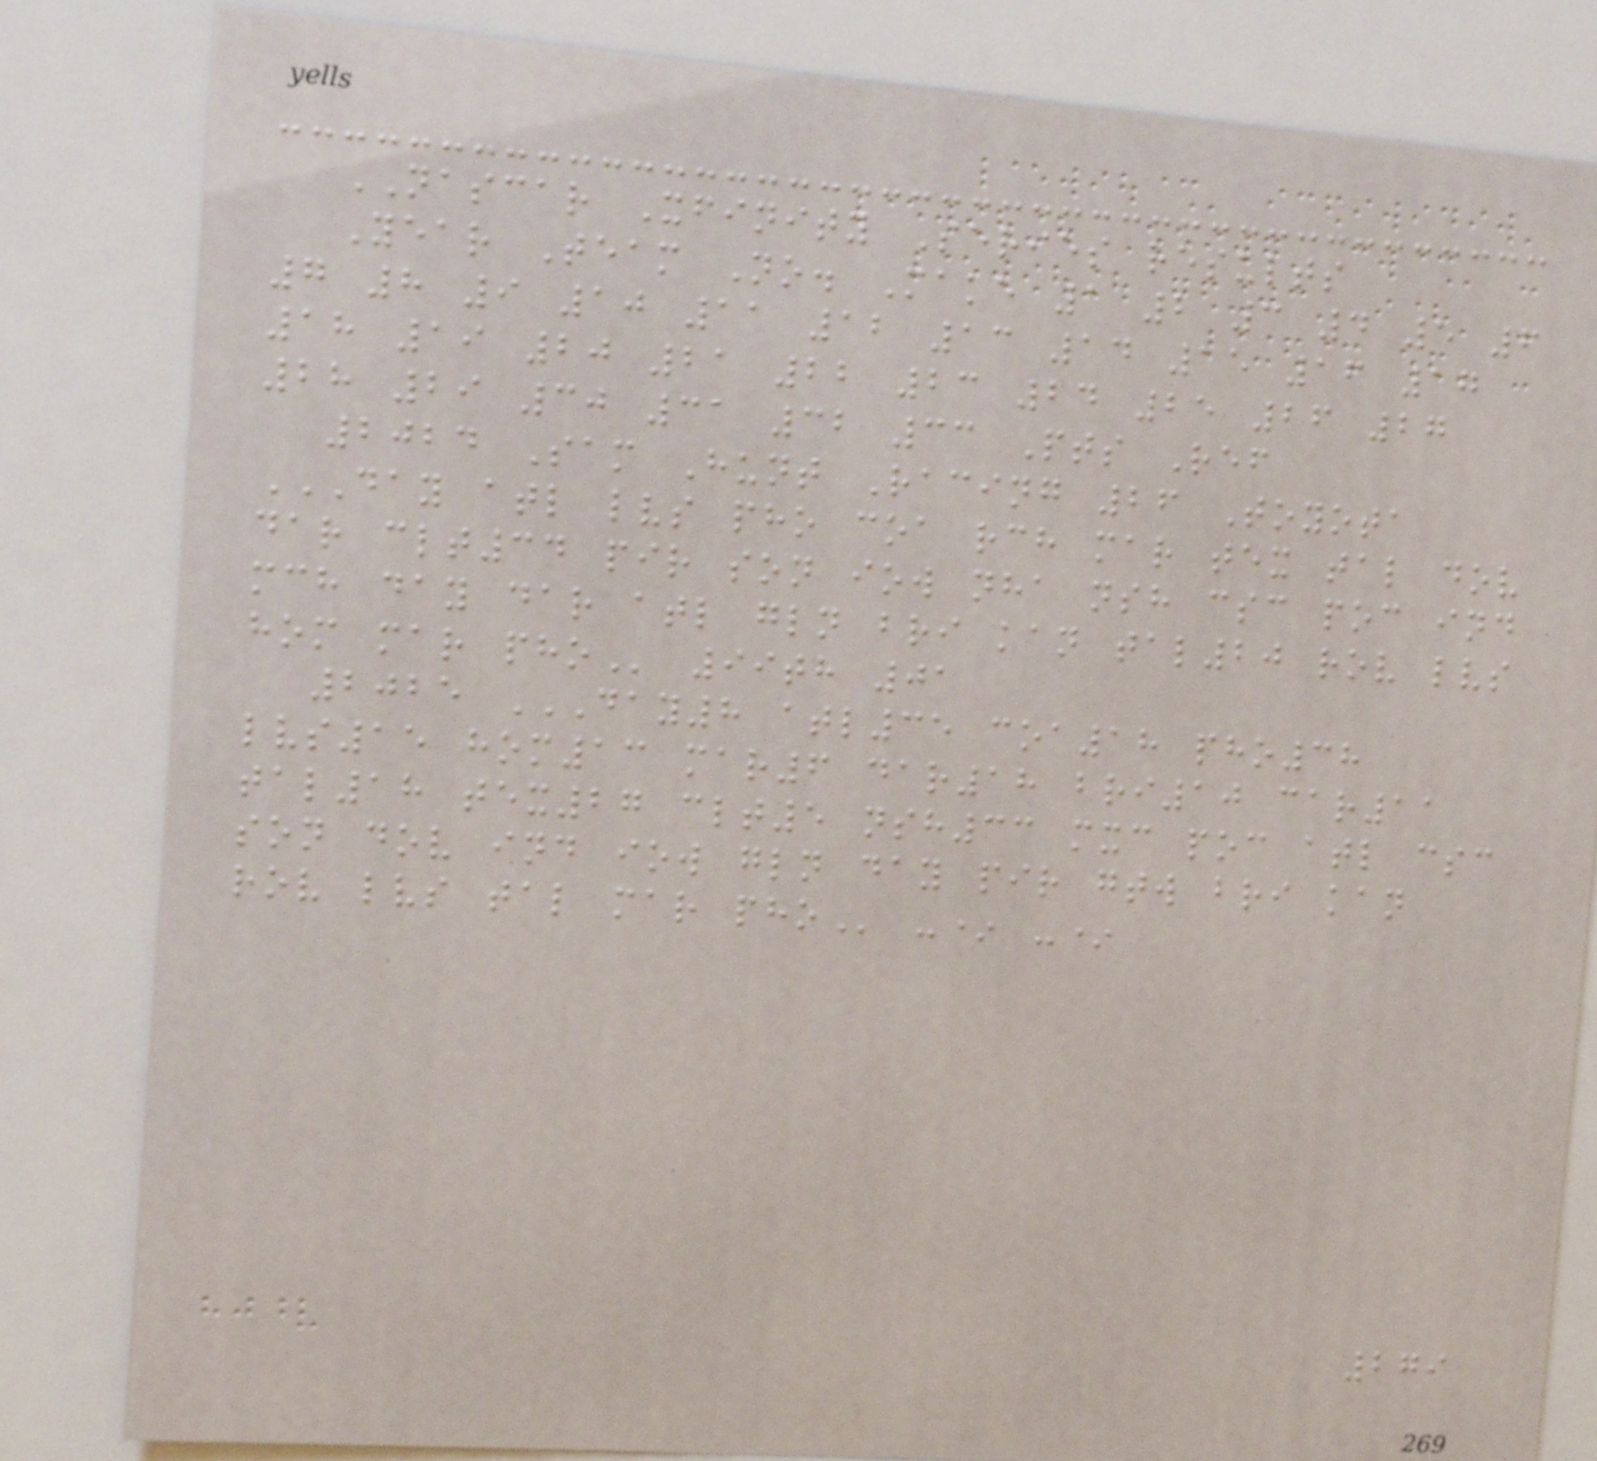NASCAR Xfinity Series results
Year Team No. Make 1 2 3 4 5 6
7 8 9 10 11 12 13 14 15 16 17
18 19 20 21 22 23 24 25 26 27
28 29 30 31 32 33 Pts Ref
2024 Sam Hunt Racing 26 Toyota
DAY ATL LVS PHO COA RCH MAR TEX TAL DOV
DAR CLT34 PIR SON IOW NHA NSH CSC POC IND
MCH DAY DAR ATL GLN BRI KAN TAL20 ROV LVS
HOM MAR PHO 99th 01
2025 DAY8 ATL35 COA18 PHO38
LVS15 HOM13 MAR6 DAR18 BRI10 CAR11
TAL18 TEX27 CLT5 NSH33 MXC POC ATL CSC
SON DOV IND IOW GLN DAY PIR GTW BRI KAN
ROV LVS TAL MAR PHO -* -*
279
